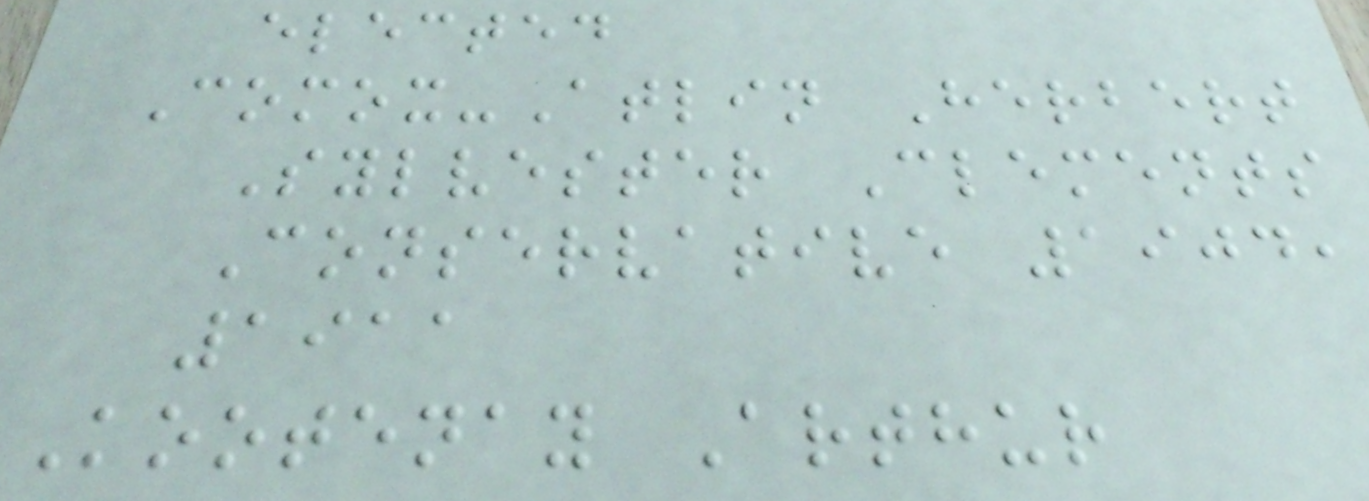elected
Comox-Atlin Herbert
Sylvester Clements
Conservative 1904,
1911
Kootenay Arthur
